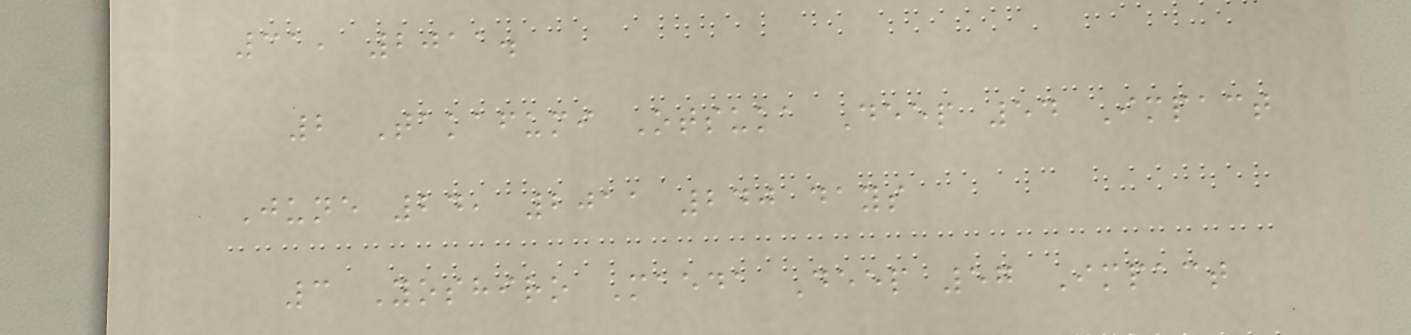31, 2011.
2 Takafumi Otsuka Deep 54 Impact
June 24, 2011 240 days
3 Yoshiro Maeda Deep 57 Impact
